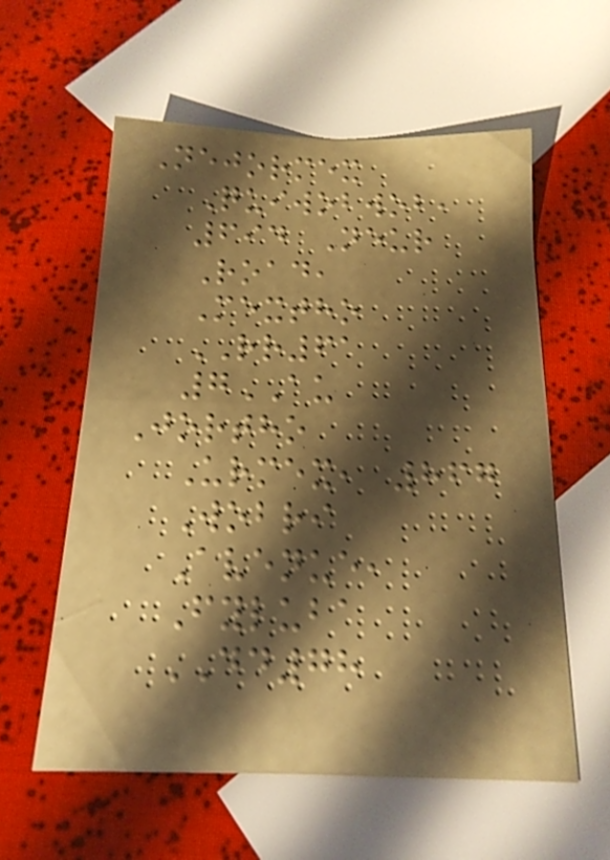Nejormex
Quiwobwob,
694 Neur
Road,
Mextho
RR61
7AU
Jortho
Urmex, 867
Wobri
Avenue,
Fyluba
DD78
